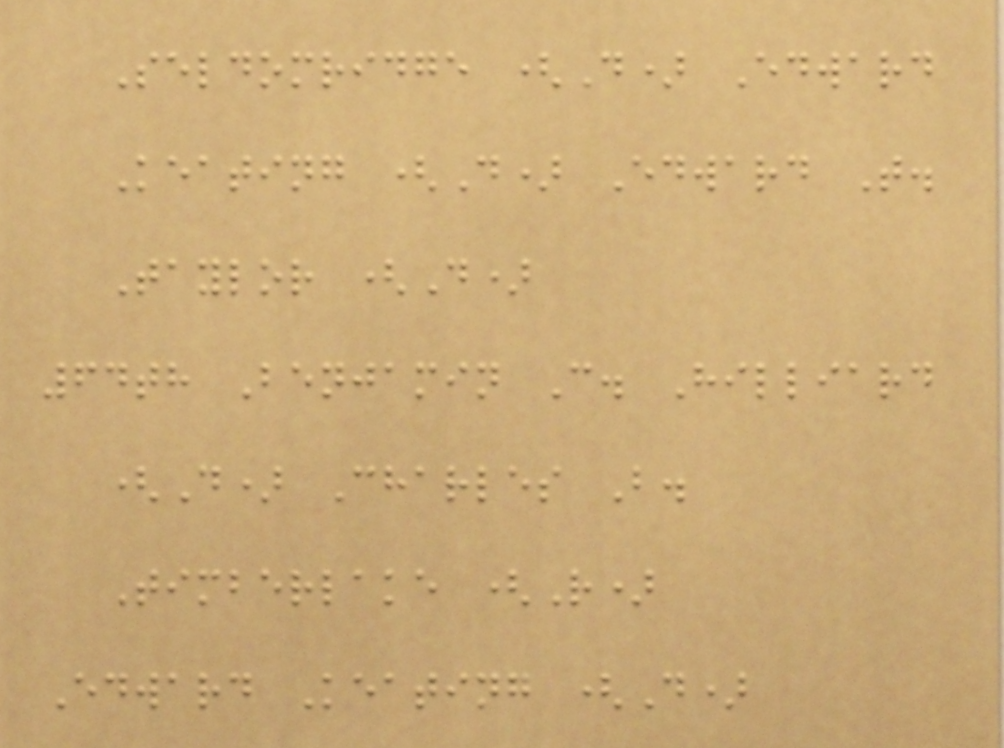Seldomridge (D) Edward
Keating (D) Edward T.
Taylor (D)
64th Benjamin C. Hilliard
(D) Charles B.
Timberlake (R)
Edward Keating (D)
